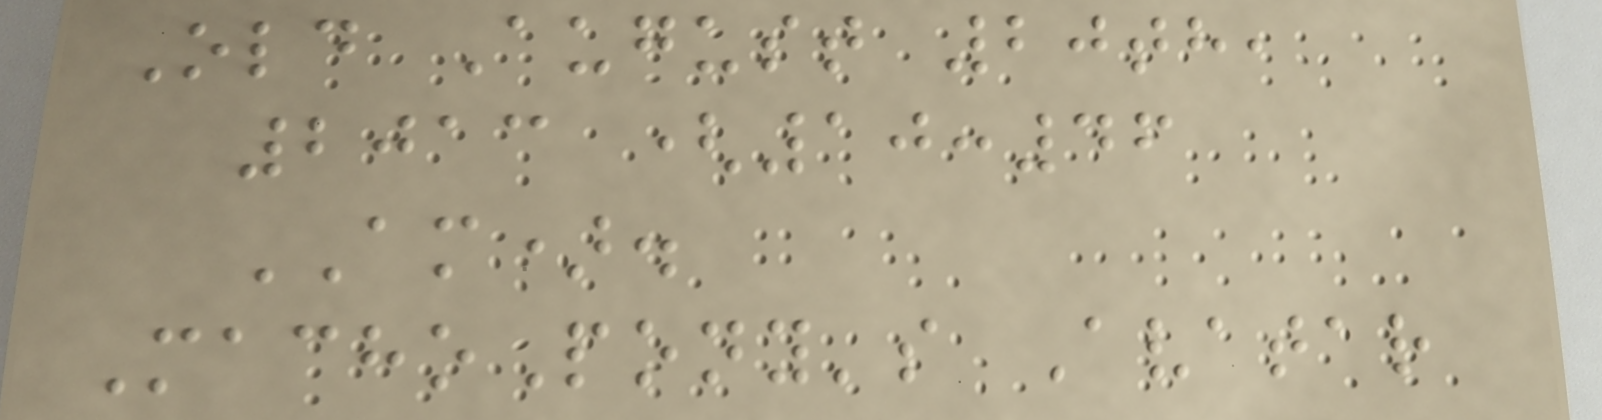Old August 20th,
2013 (10:46
AM).
MachoPony's Avatar
